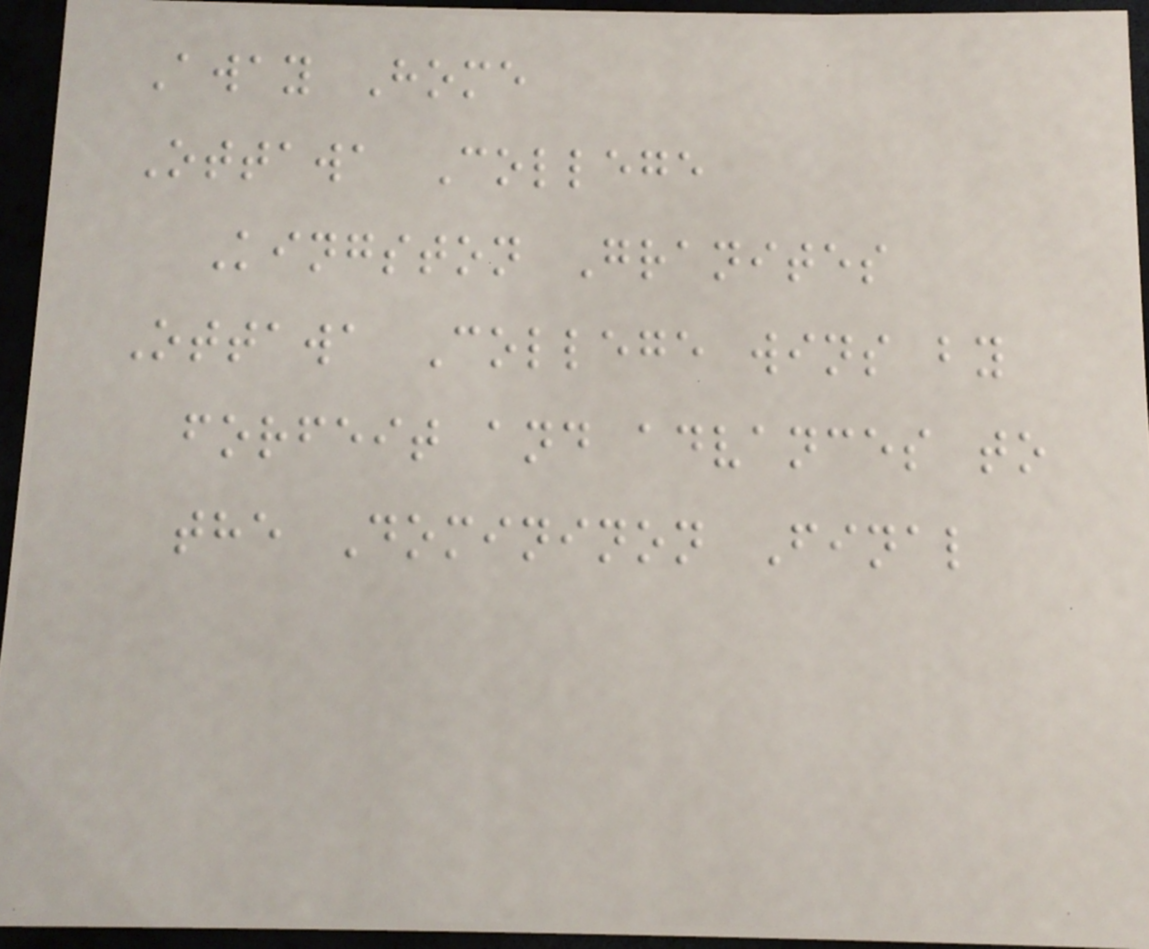Away Home
Ottawa College
Kingston Granites
Ottawa College wins by
forfeit and advances to
the Domininon Final
